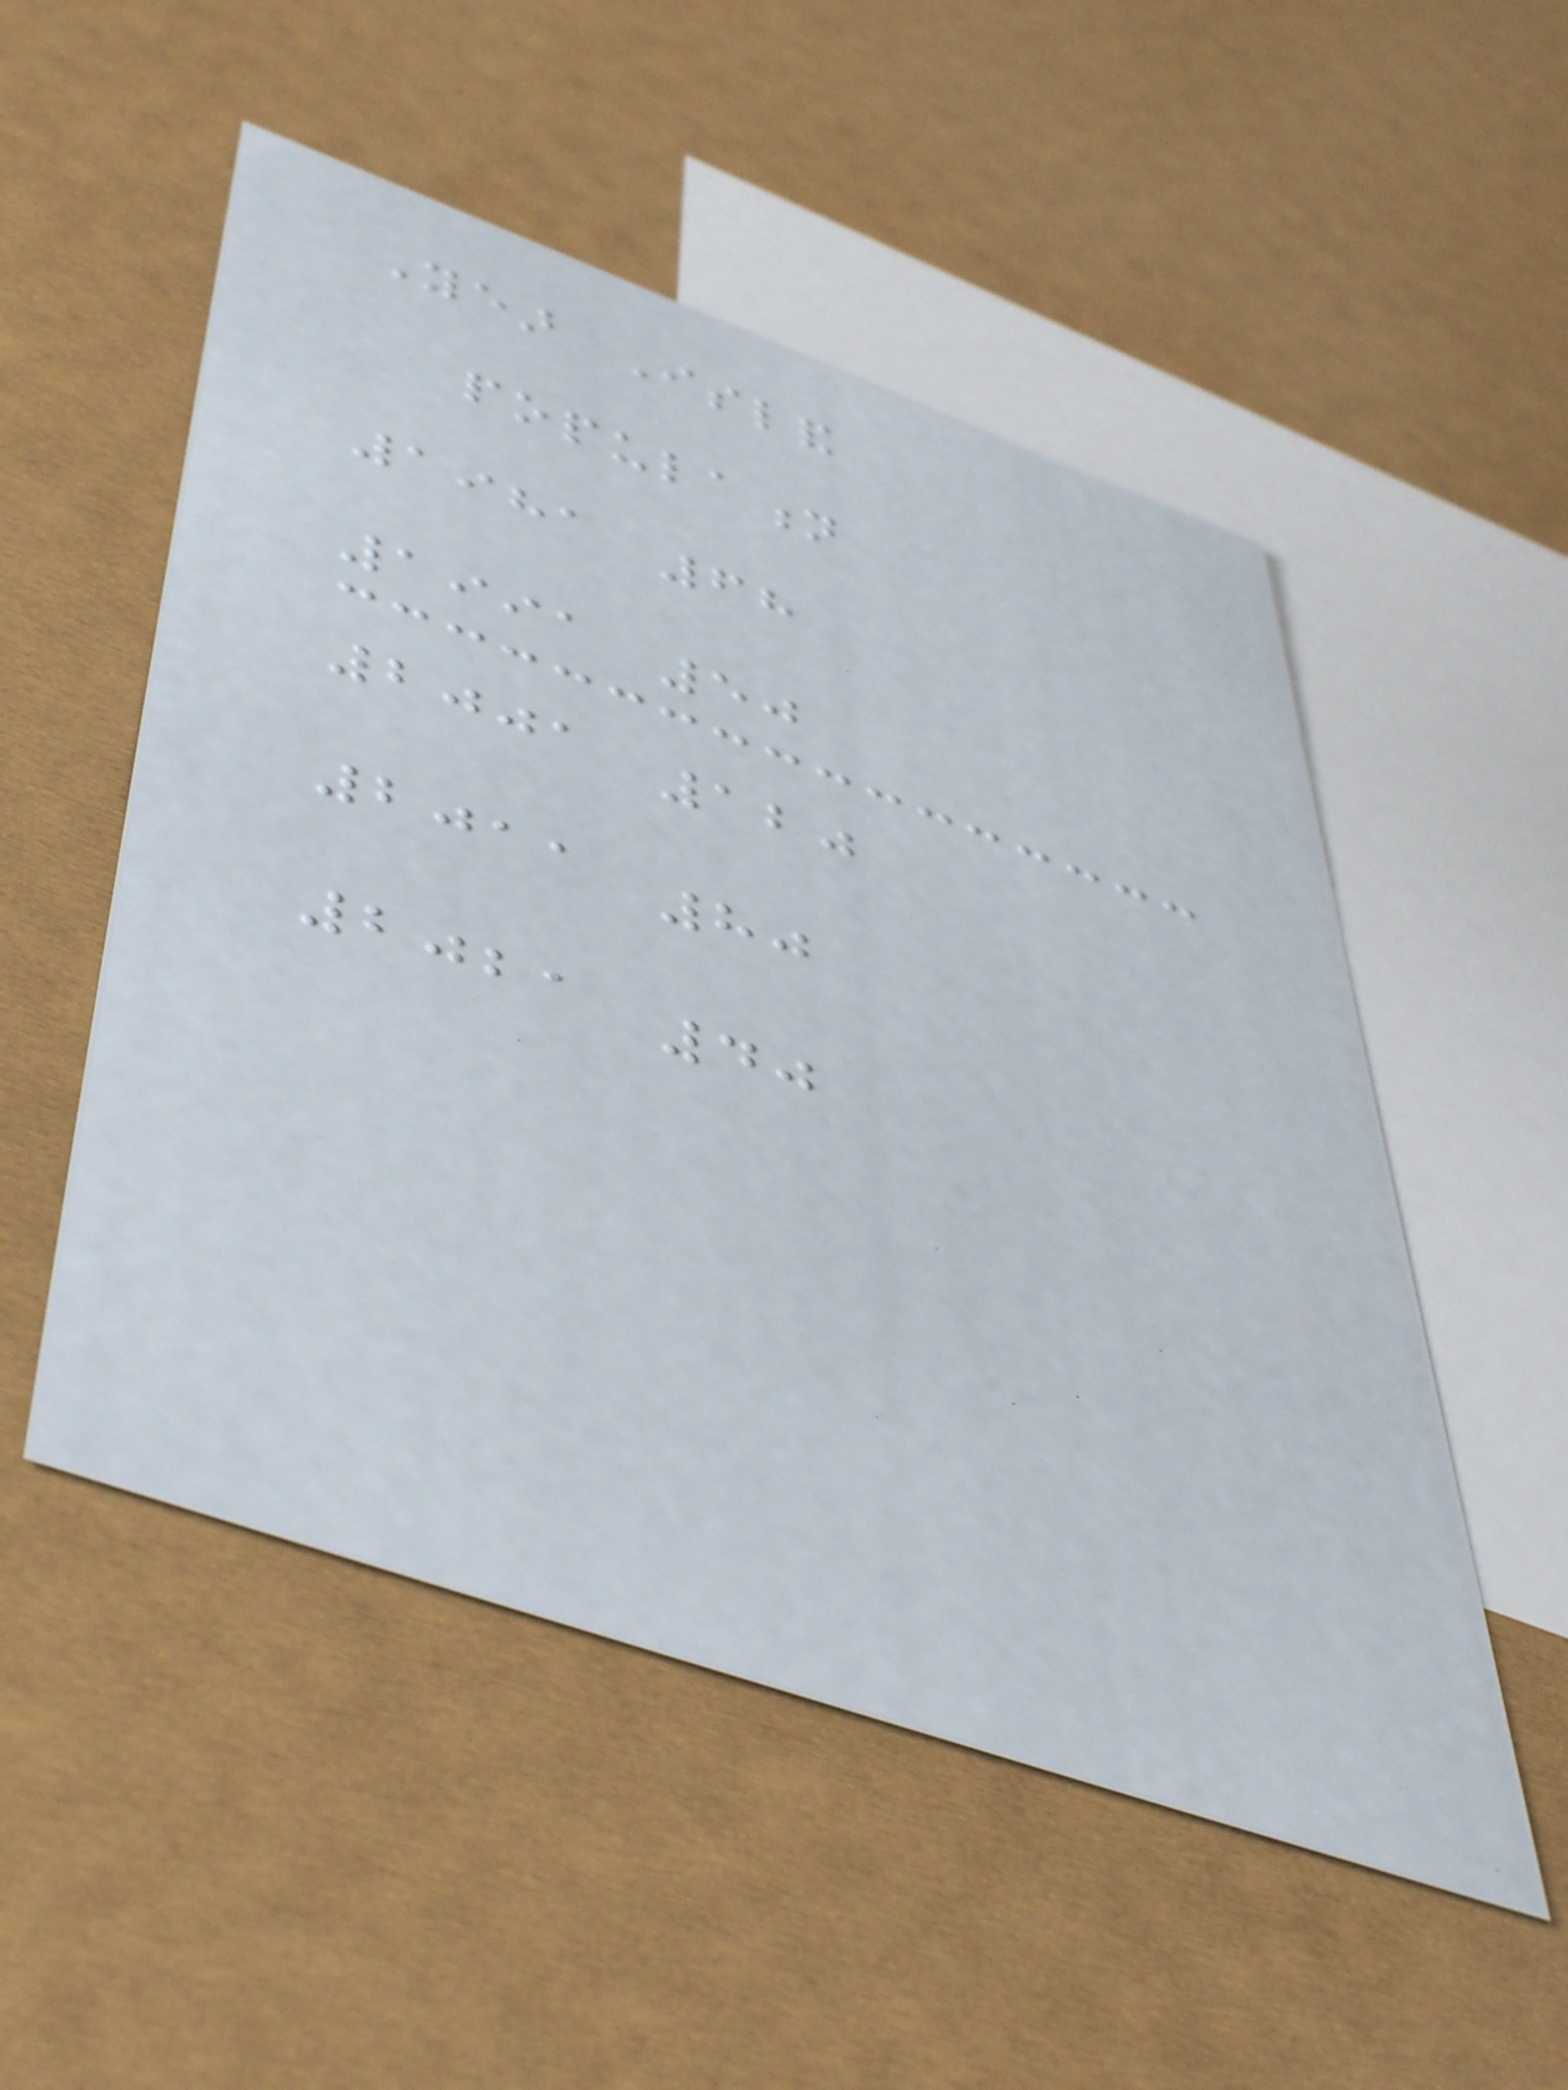Year Island
population
1981 68
1991 50
2001 120
2011 80
2021 40
